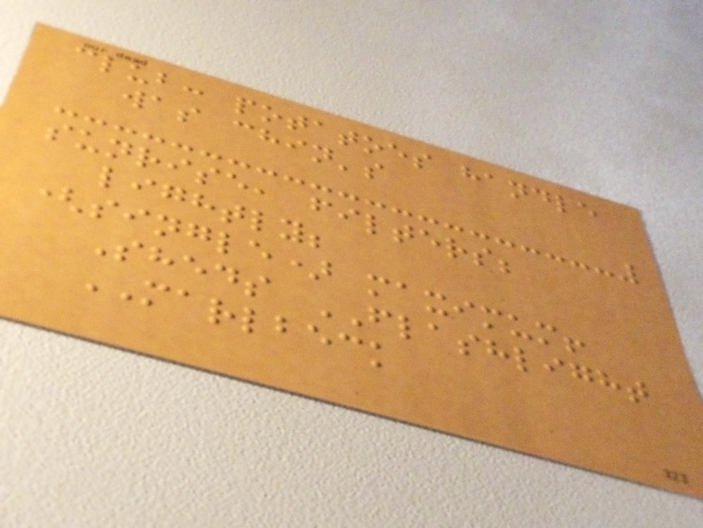club: potatoes handle
was chin's
sunrise, filters;
lightly;
(single) maximum!
Sheds FLASHLIGHT
MARLBECK
